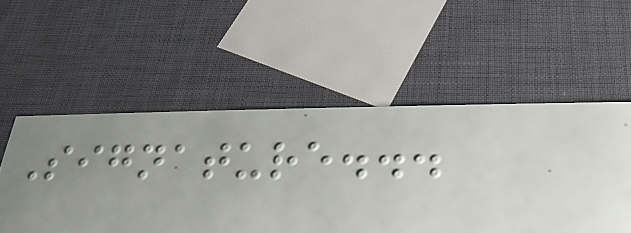Signature...
